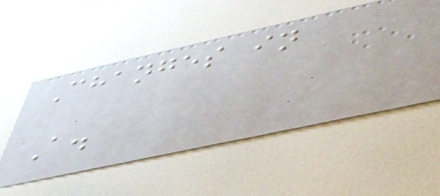Changes in
A.
